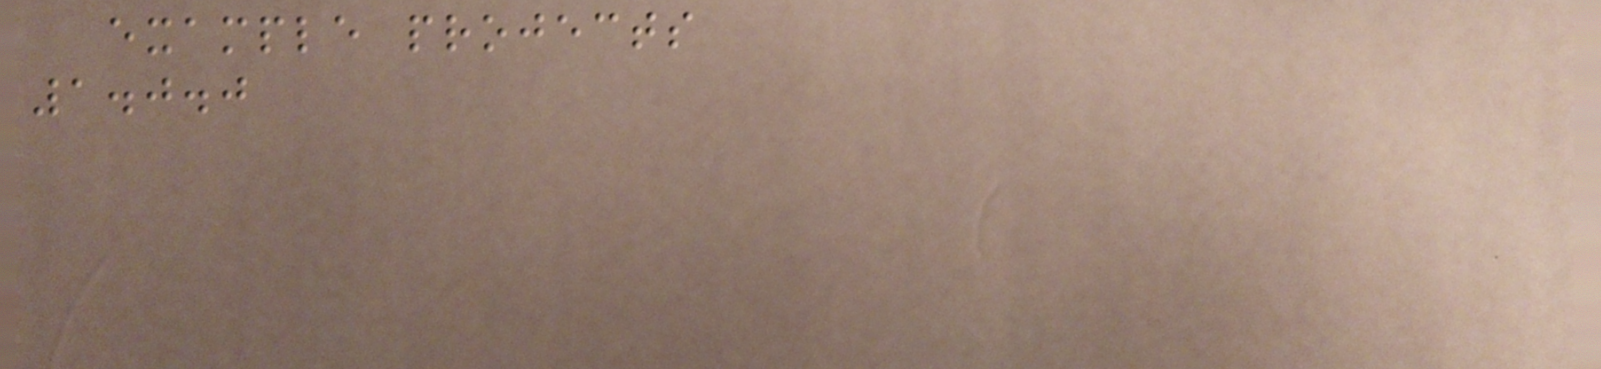example projects
1.0.0
